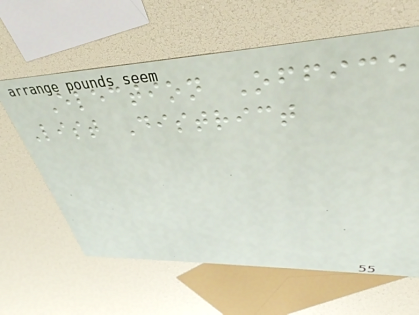Election Office
List District
